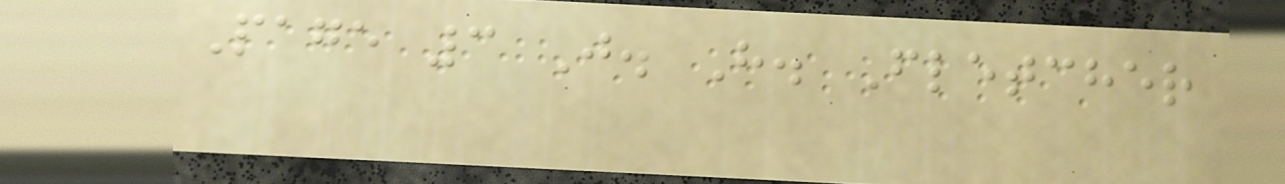Page 3 J. H. Fletcher
